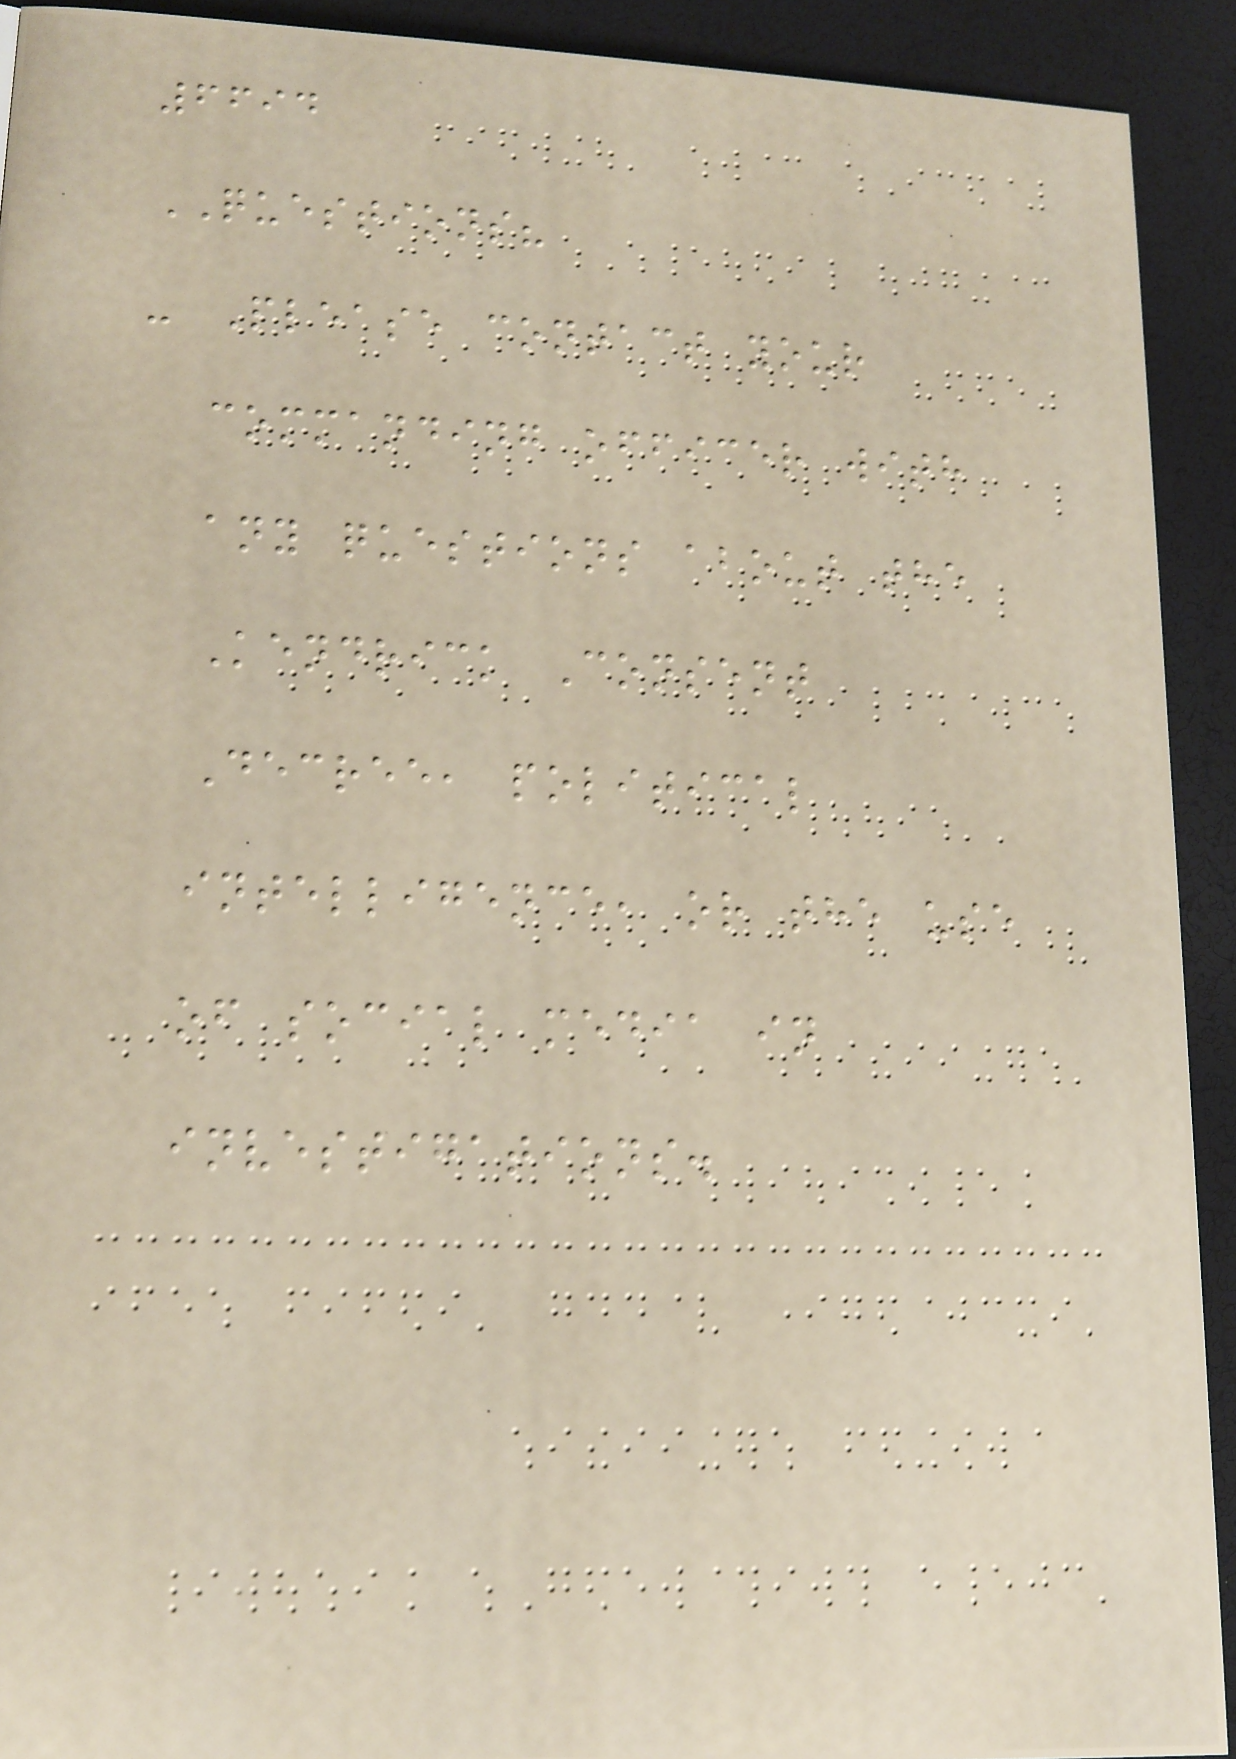6694
QUESTIONS?
- Please contact your
commanding officer with
any questions about the
Kendrick Consent
Decree, political
intelligence, or the use
of social media in
investigations.
